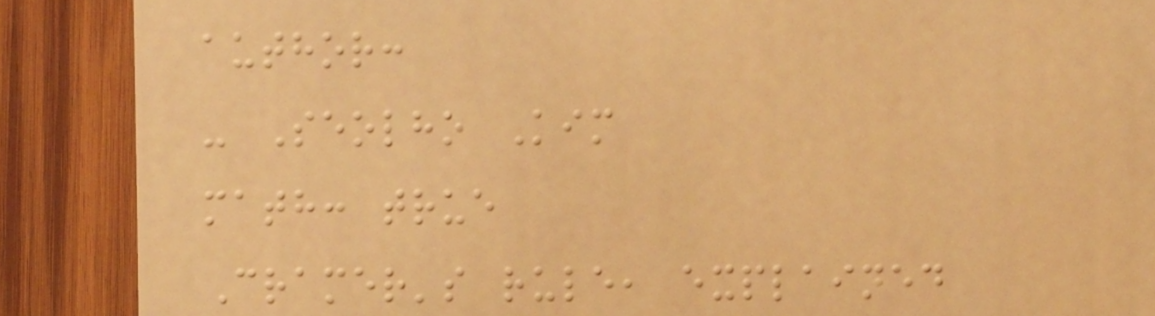author:
- Seolho Kim
math: true
Cramer's rule, explained
